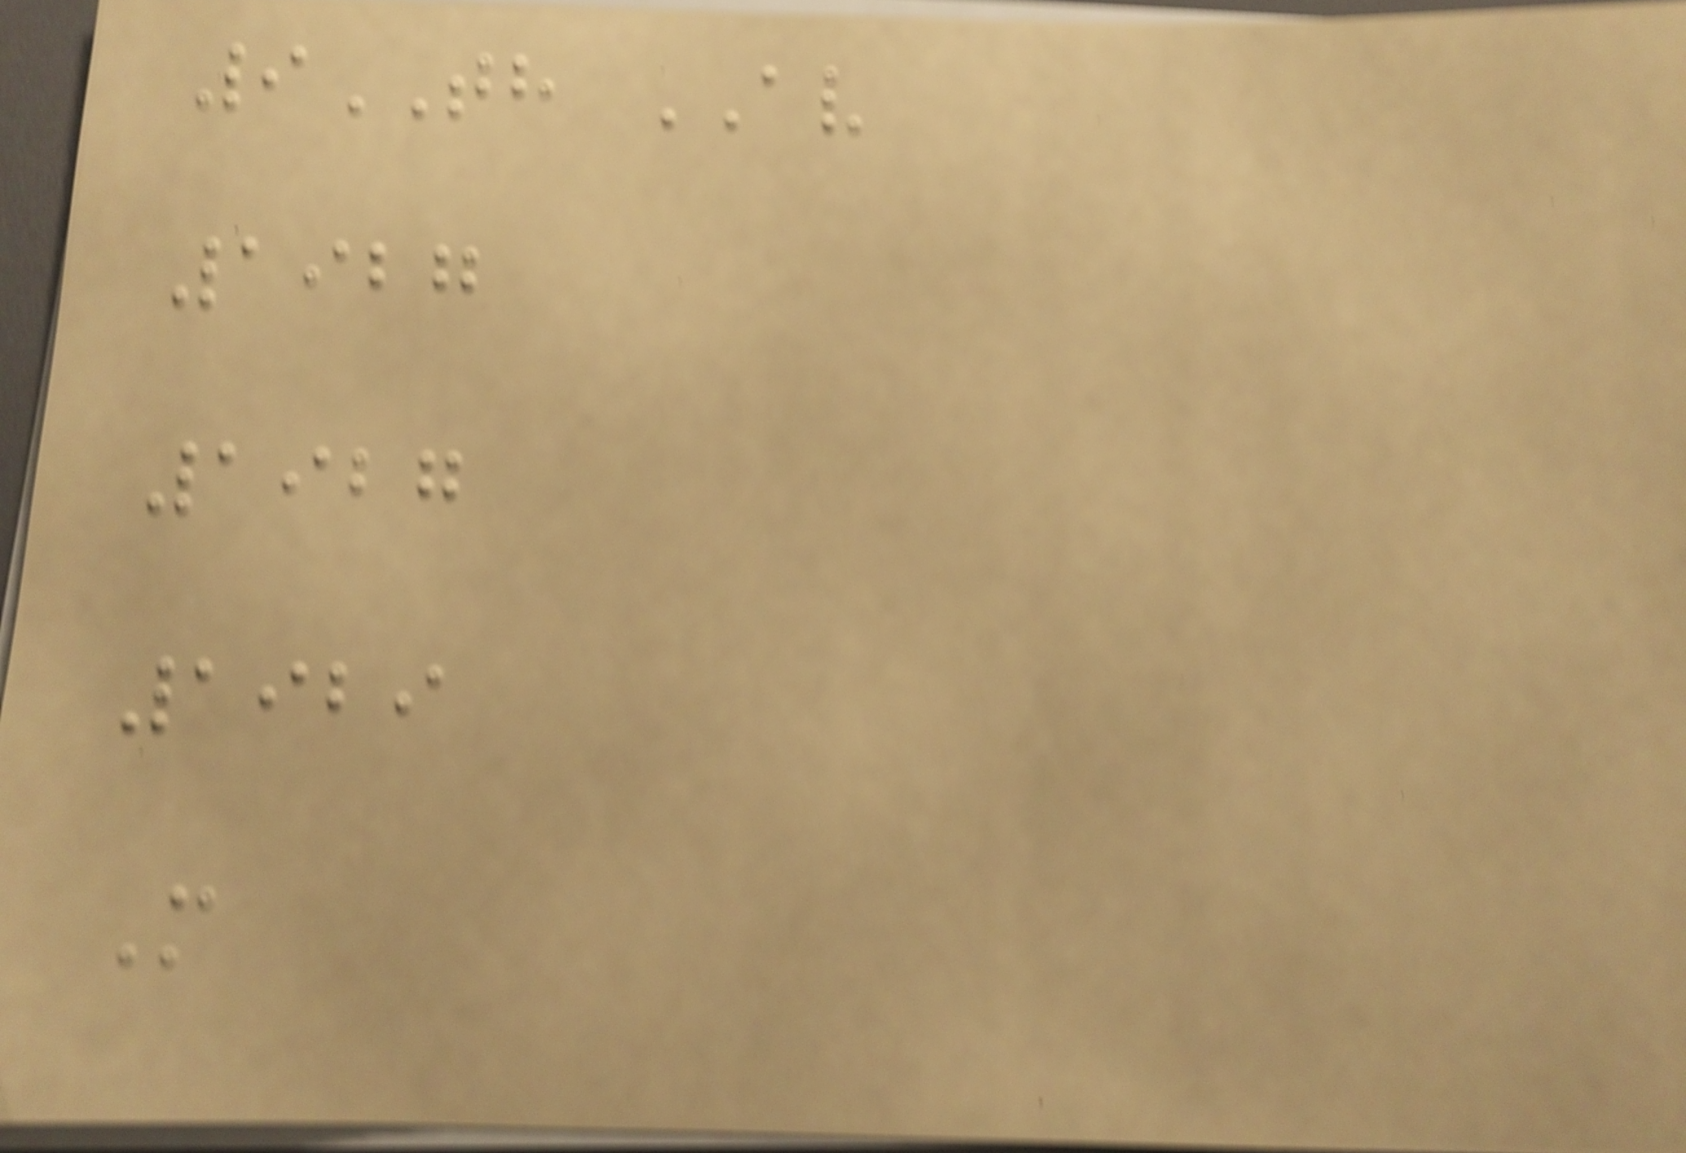9TH AV
1927
1927
1929
M
